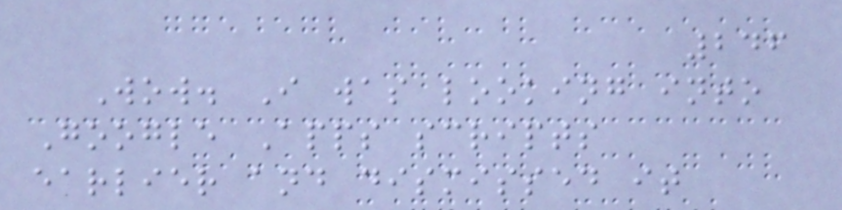246
Wow. I was looking into
Google Apps scripts
earlier and dismissed it
